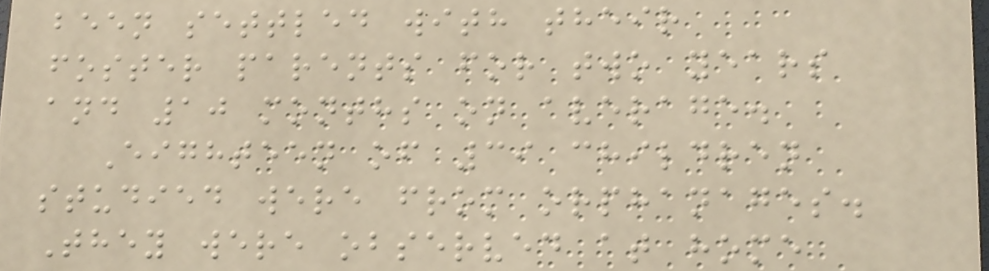been settled with their
foster parents for two years
and 10 months on average.
Eighteen of 39 children
studied were from orphanages.
They were observed at home
